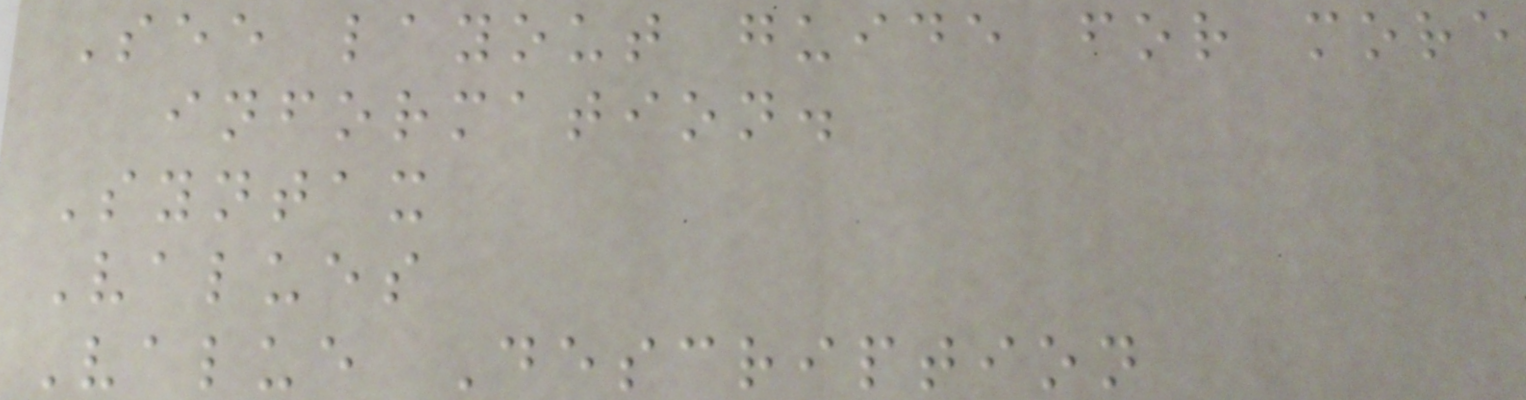See layout guide for more
information.
Syntax
Values
Value Description
